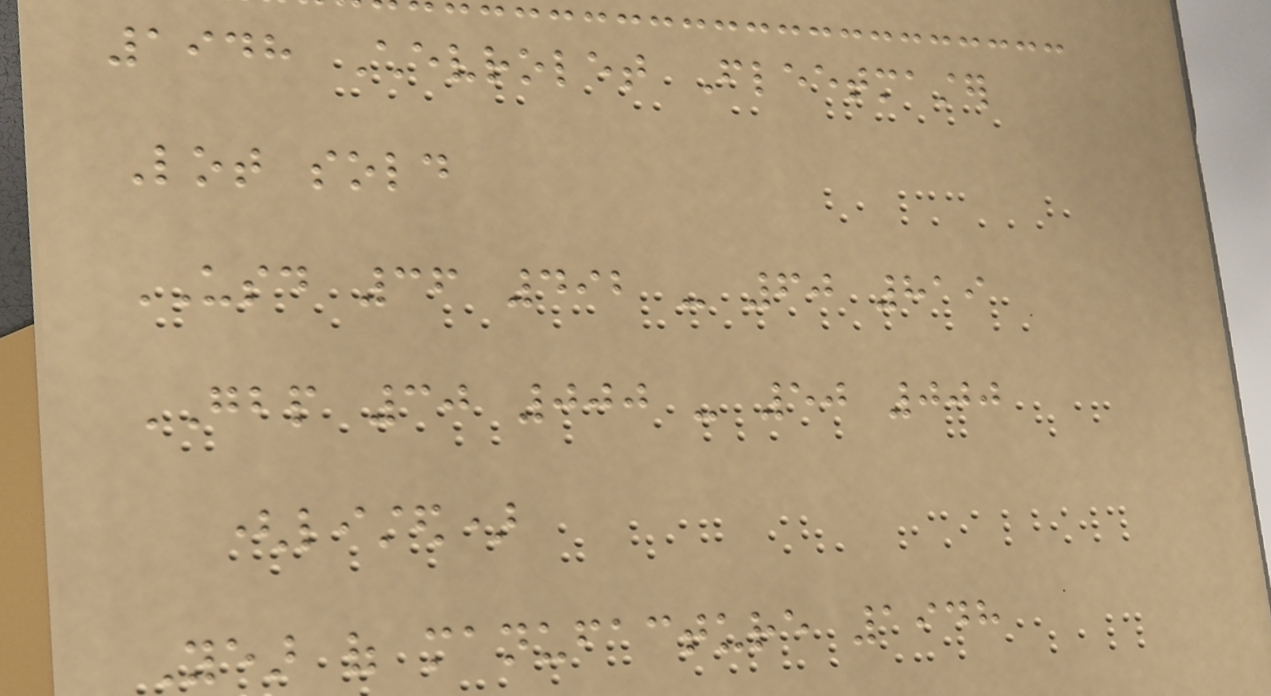1948 Chevrolet Fleetmaster
Lot sold
USD 36 492 - 60 819
GBP 30 000 - 50 000
(listed)
Year of manufacture 1948
